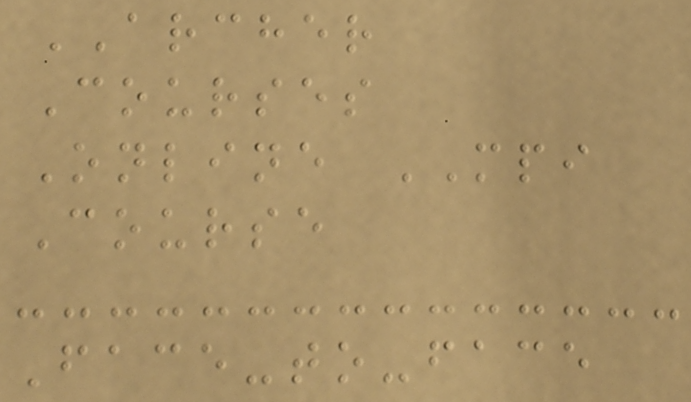ARCHER
Courses
Online MPI
Course
Face-to-face
